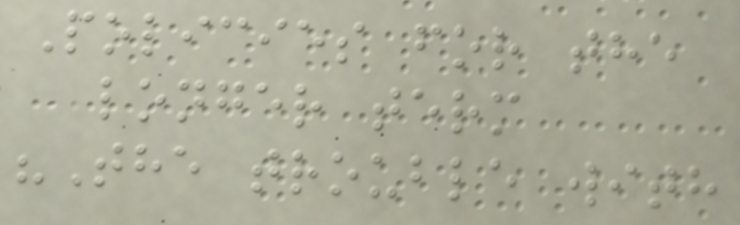Policies for the
longer term
"The trouble with
